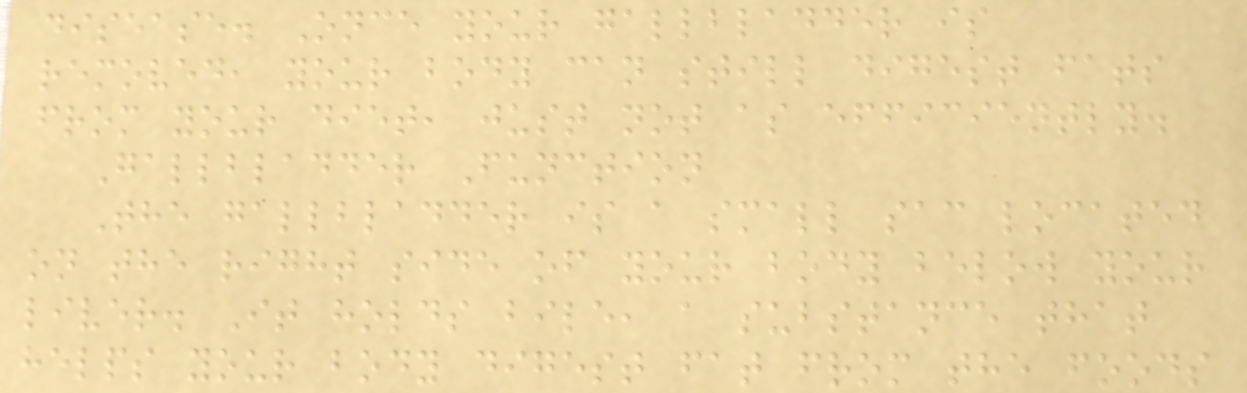disease. Once your gallbladder is
removed, your body can still digest fats
from your diet, just not as efficiently.
Gallbladder Function
The gallbladder is a small sac located
on the right side of your body below your
liver. It holds bile, a substance that
helps your body digest fat from the foods
